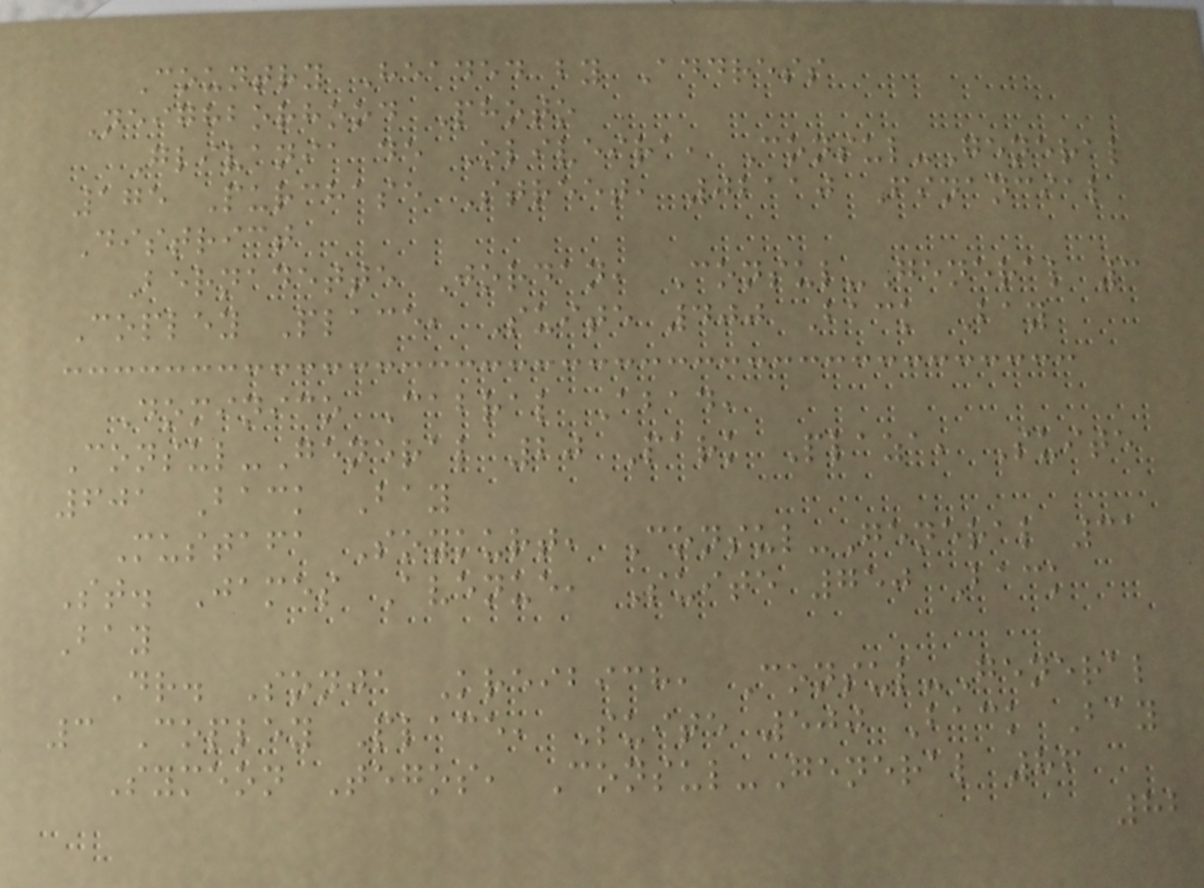Country Headed by Address
Neighborhood Photo
Glivania de Oliveira, Consul-General
175 Purchase Street, 02110 Financial
District
Bernadette Jordan, Consul-General 3
Copley Place, Suite 400 Back Bay
Dominico Cabral Abad,
Consul-General 20 Park Plaza, Suite
601 Back Bay
Mustafa Soykurt, Consul-General 31
St. James Avenue, Suite 750 Back
Bay
Dr. Sonja Kreibich, Consul-General
3 Copley Place, Suite 500 Back Bay
Symeon Tegos, Consul-General 86
82
